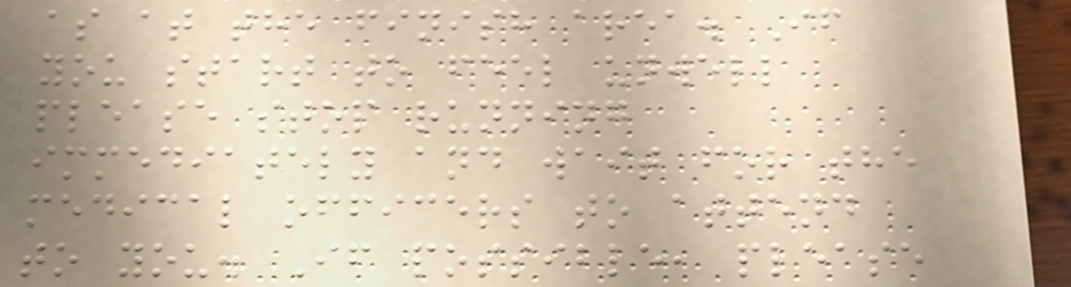as at the finish area. If
you start to feel unwell
please stop running
immediately and wait for the
medical officers to attend
to you. If possible, please
